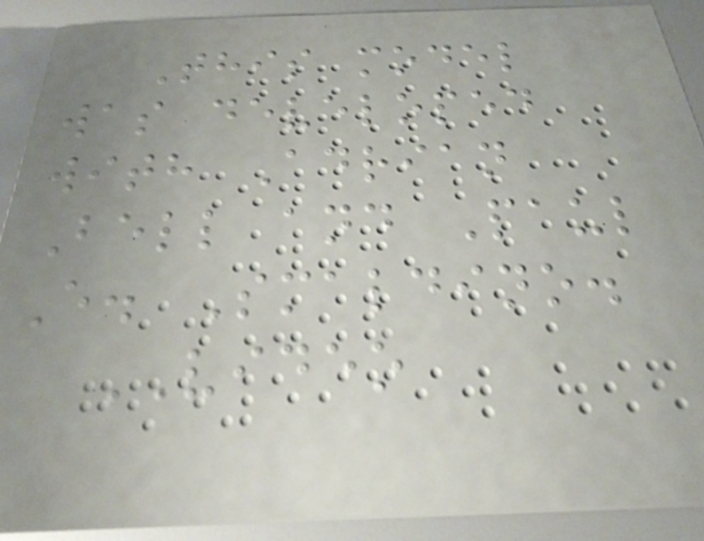This model
was developed
with Adrian
Bell and Paul
E. Smaldino.
VIDEO
